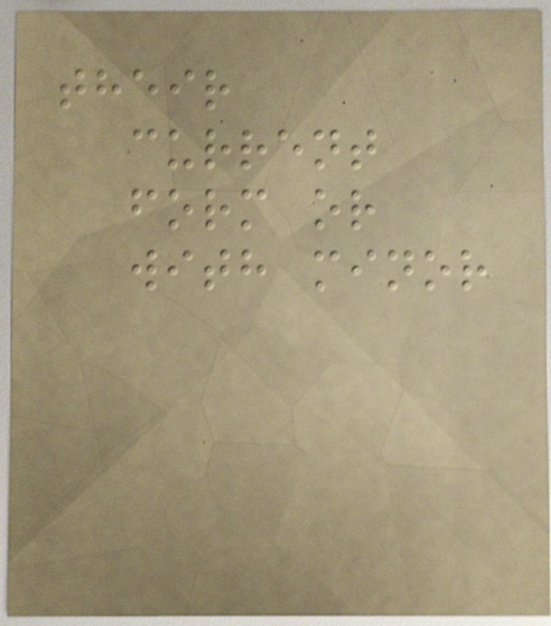their
current
form or
with minor
